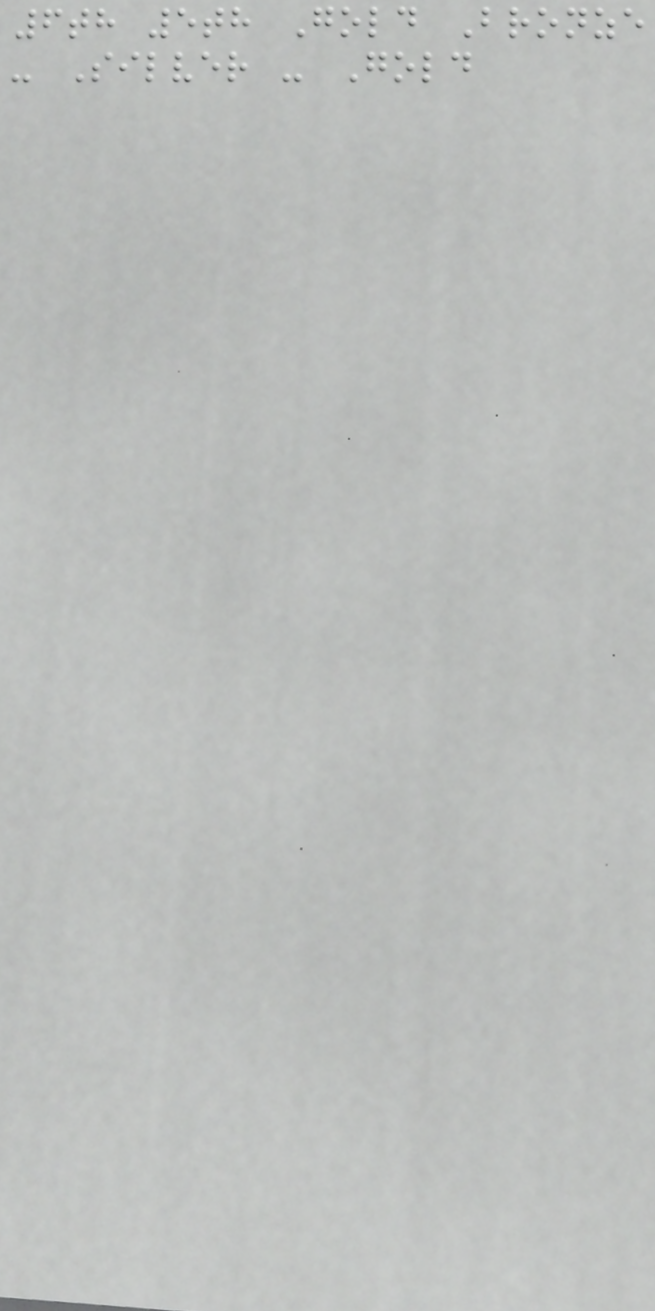6th 5th Gold Bronze
- Silver - Gold
